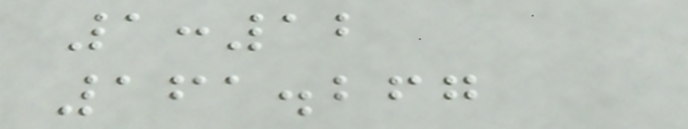1:12
161.267
